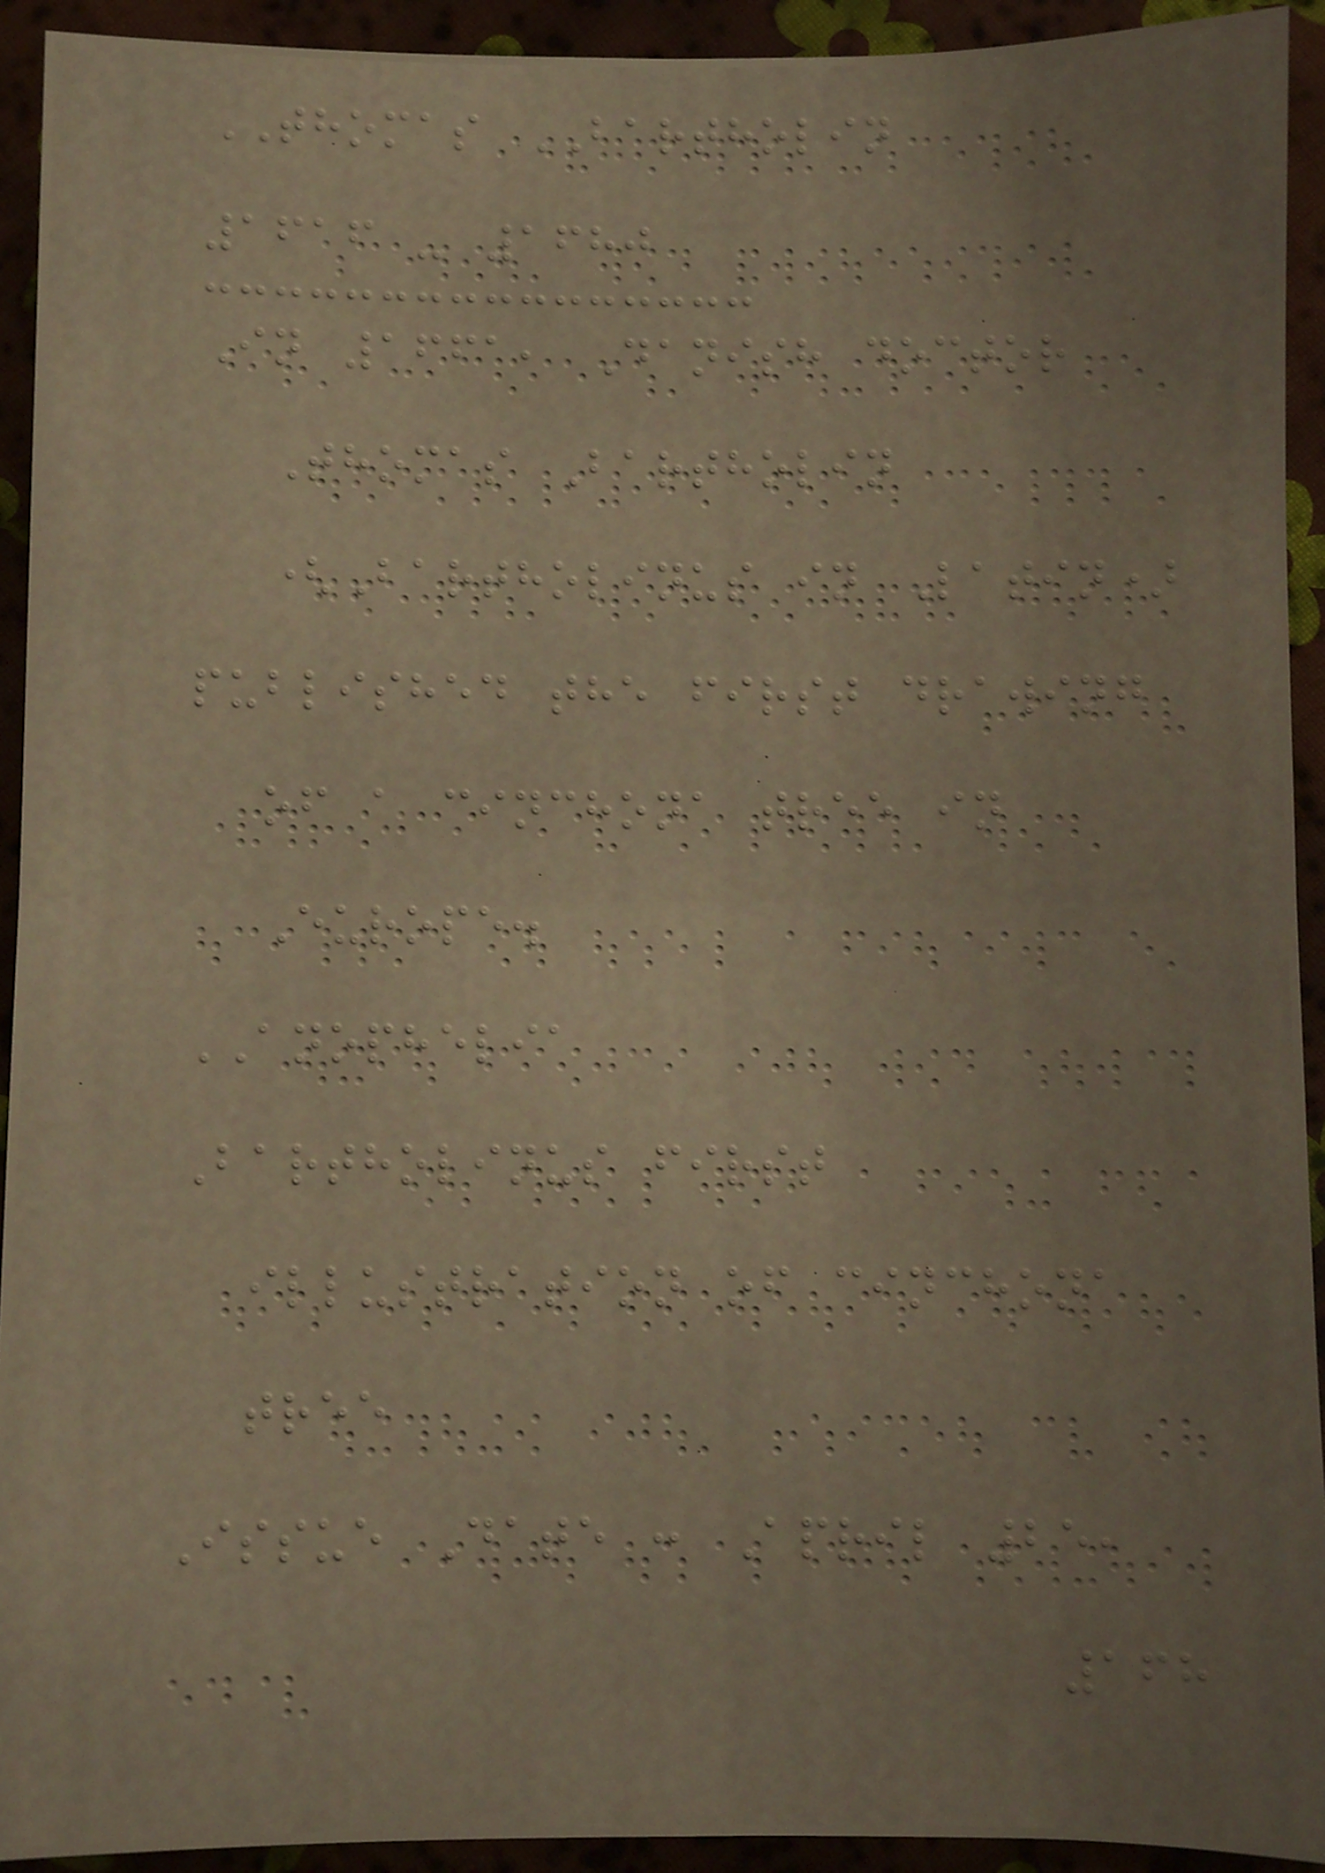THOMAS BARTHOLIN
1616 - 1680
In 1661, Danish doctor
Thomas Bartholin
(Bartholinus in Latin)
published the first drawing
of a cinchona tree in
Europe.
ANOPHELIA
Bartholinus first
illustration of cinchona
tree
Issue Date : April 25,
168
